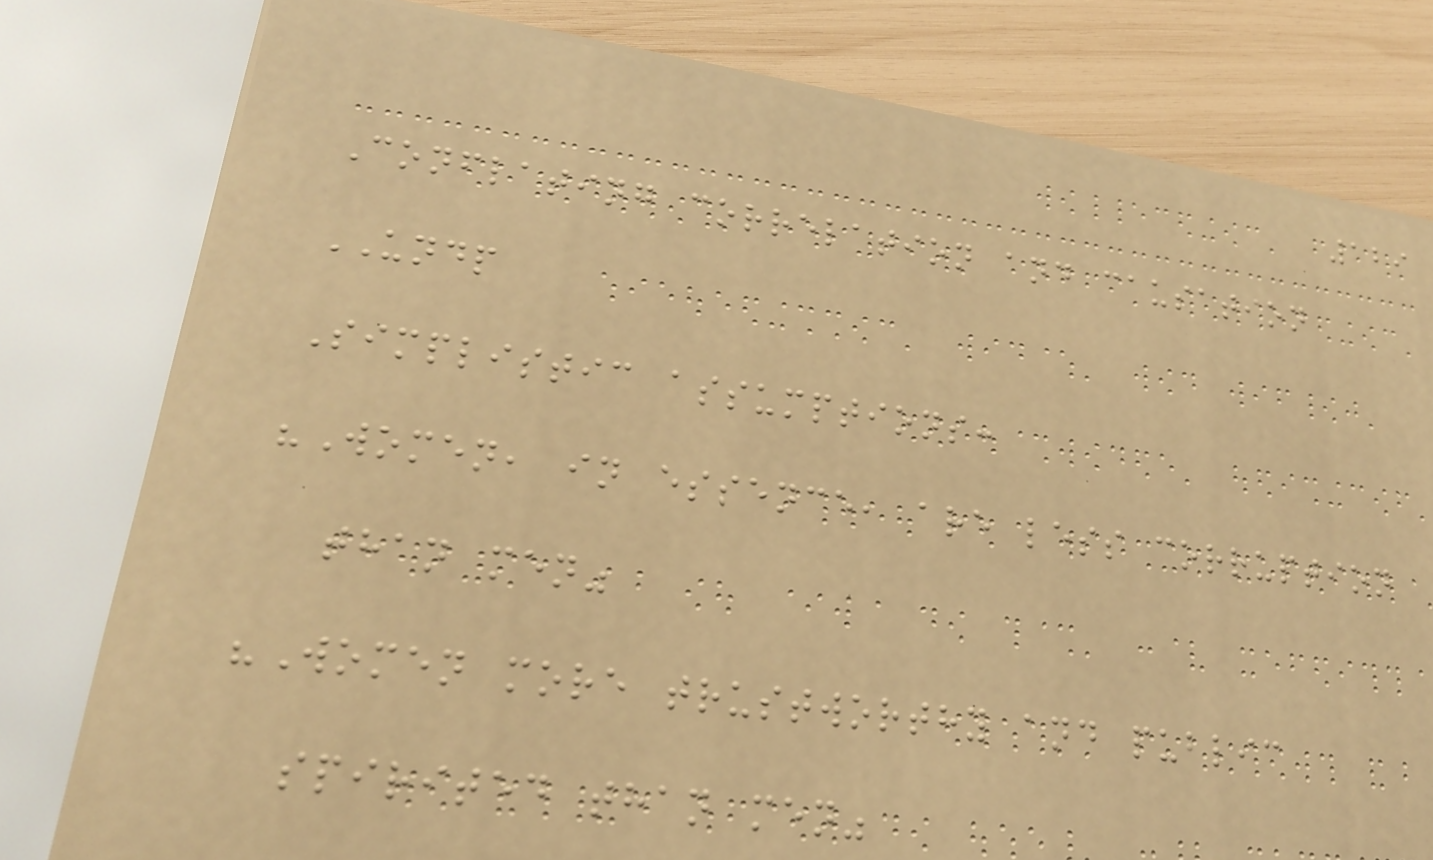129
Conflating correlation and causation
UNDP
Simplistic assumptions:
"Women, in essence, are less corruption
than men"
"Women more trustworthy and public
spirited than men"
